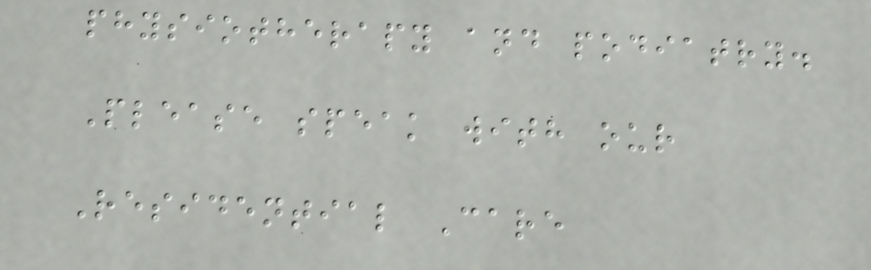physiotherapy and podiatry.
Please speak with our
Residential Care
